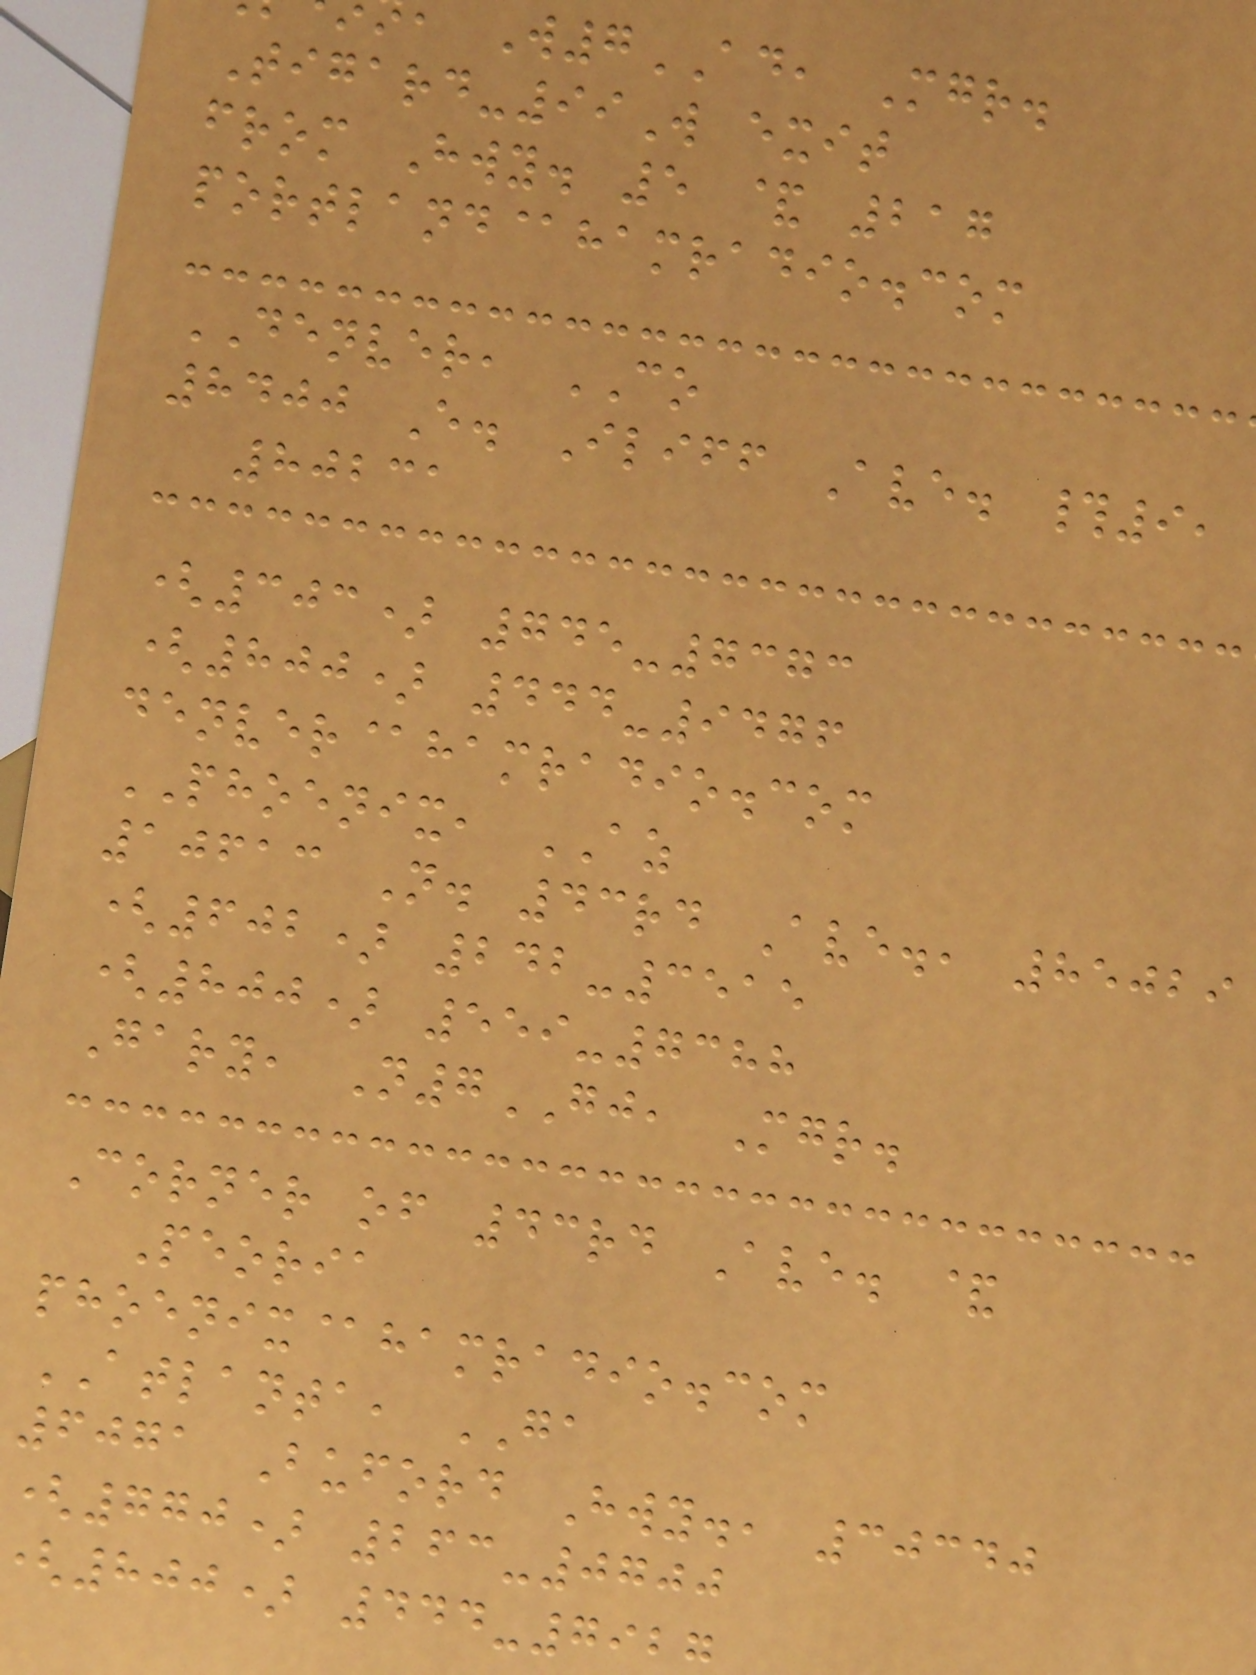W7AD, Mgr.
Tigard-99W exit
from Hwy. 5 & 217
portland@hamradio.com
DENVER, CO
8400 E. Iliff Ave. #9,
80231
(303) 745-7373
(800) 444-9476
denver@hamradio.com
PHOENIX, AZ
10613 N. 43rd Ave., 85029
(602) 242-3515
(800) 559-7388
Gary, N7GJ, Mgr.
Corner of 43rd Ave. &
Peoria
phoenix@hamradio.com
ATLANTA, GA
6071 Buford Hwy., 30340
(770) 263-0700
800) 444-792
